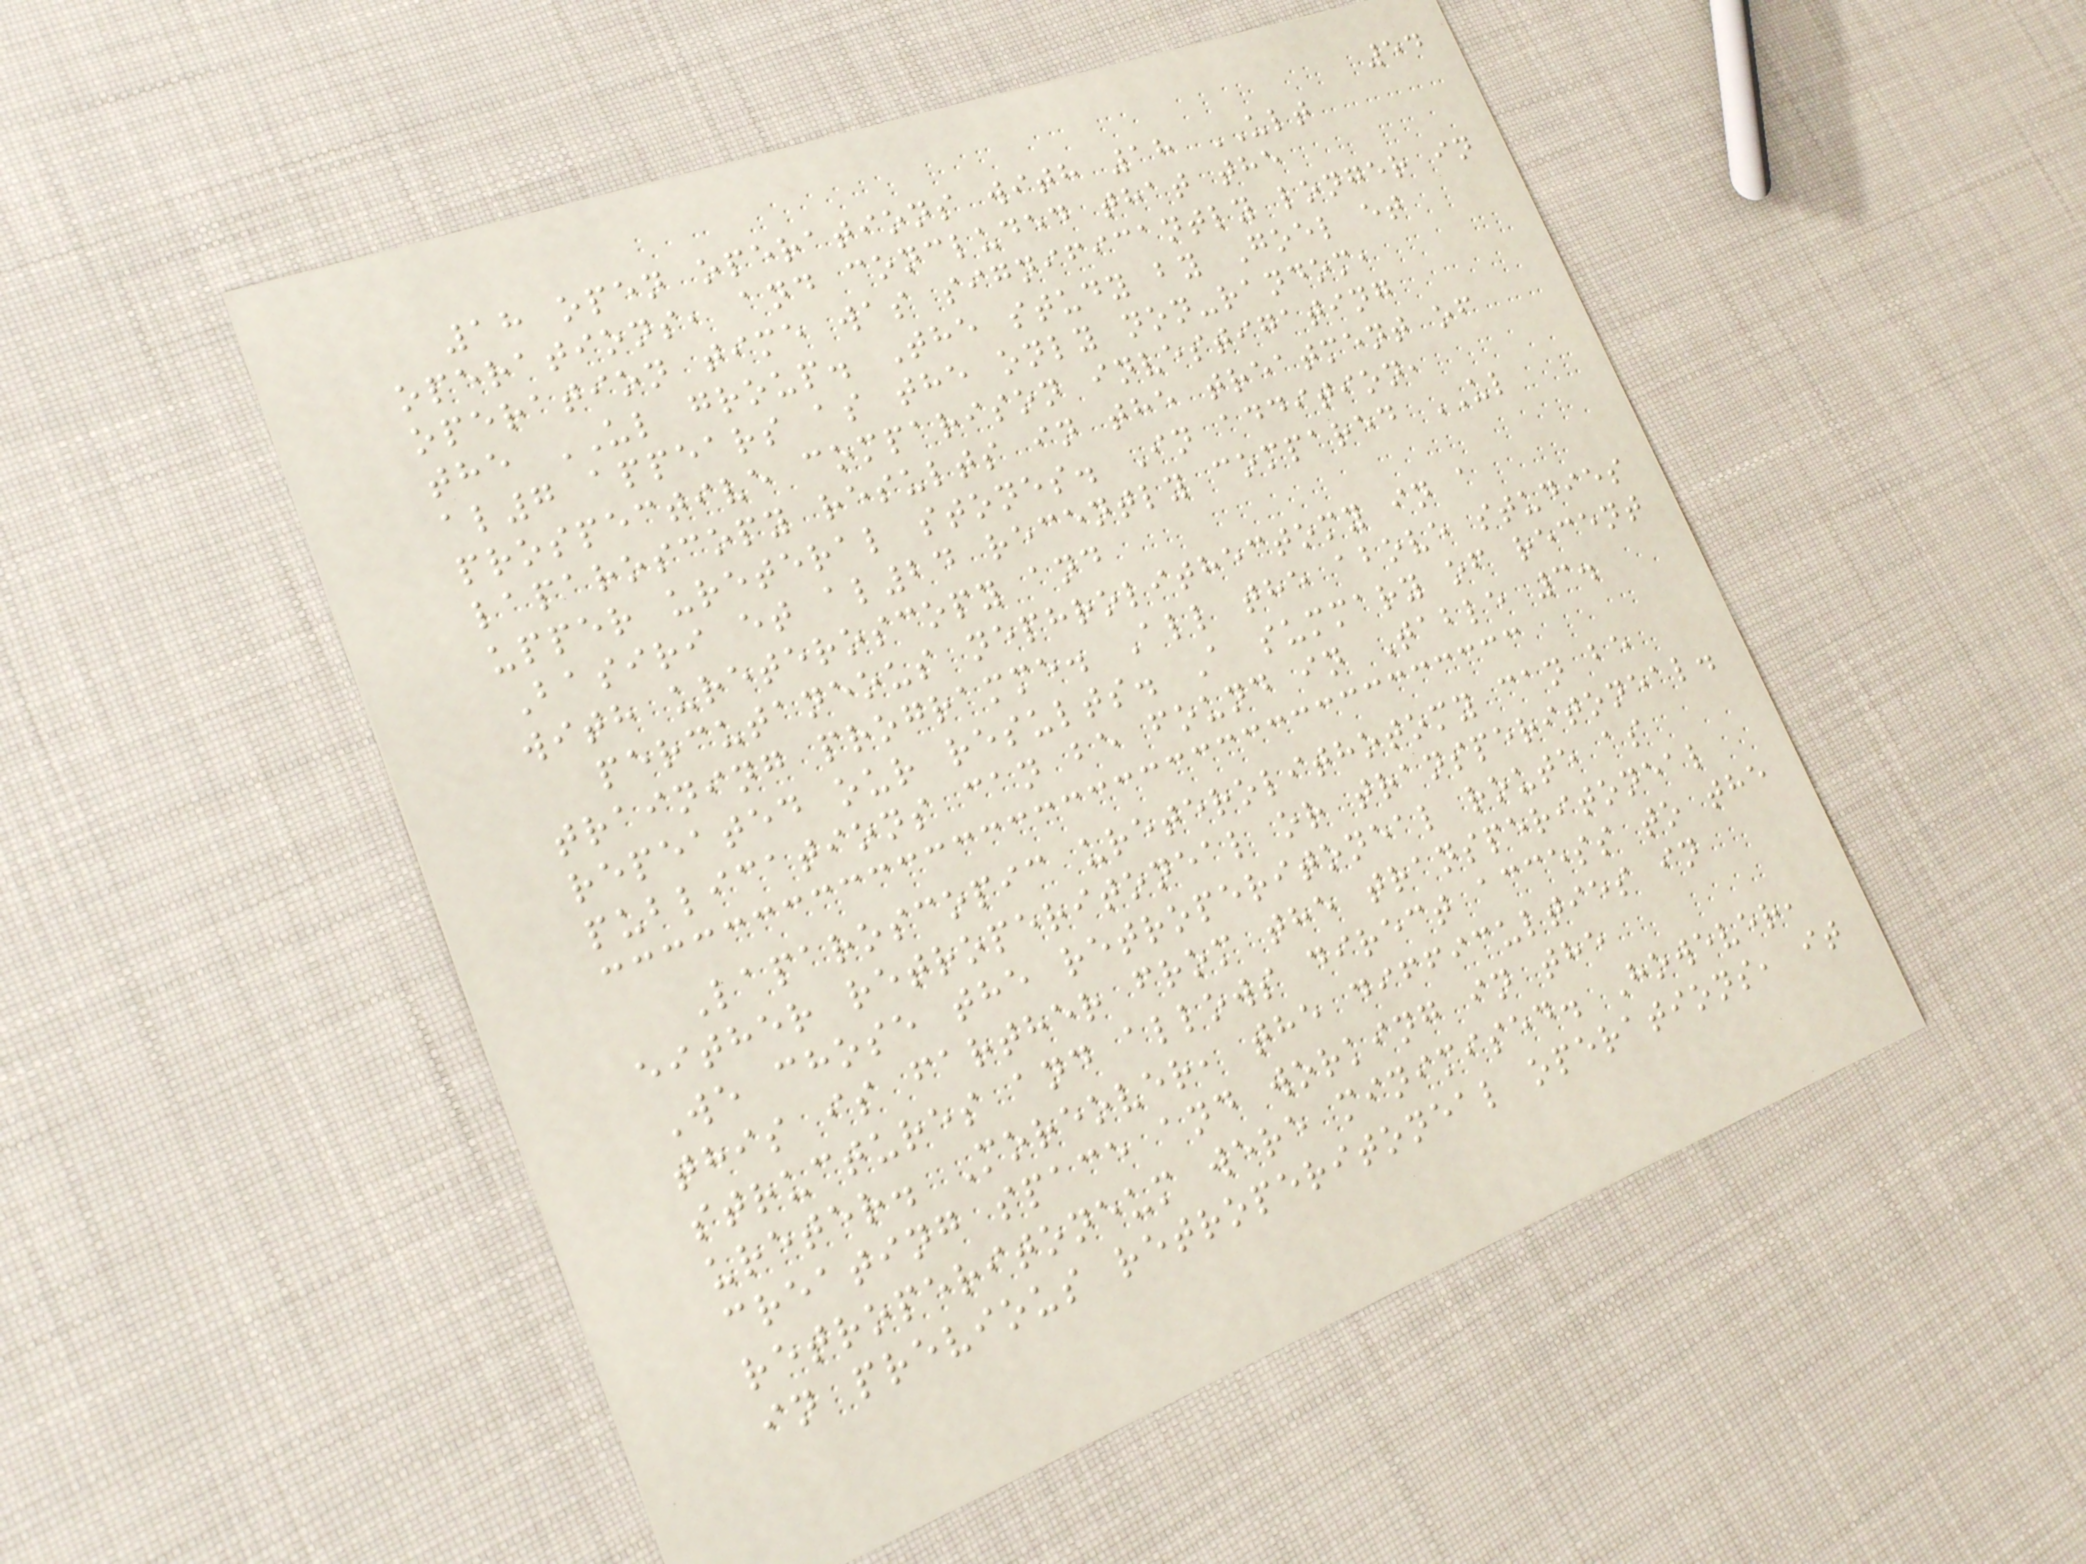54
18 open operations with 18 ULT
operations, and concluded that the
operation time was significantly longer in
the UL group. The study by Goel et
al7 appears as the only non-random,
prospective comparison investigating
laparoscopy results in the treatment of
upper ureteral stones. In addition,
Basiri et al24 recently compared UL
with ureteroscopy and
percutaneous nephrolithectomy in a
training programme. All the above studies
repeated our results. A summary of recent
publications can be found in Table 3.
Laparoscopic ureterolithotomy can be
either retroperitoneal or transperitoneal.
We chose the retroperitoneal route as
this is farther from the transperitoneal
structures and allows direct access to the
ureter. Moreover, the difficulties in
creating space and working in the
retroperitoneum were minimised. However,
in previous retroperitoneal operations, it
